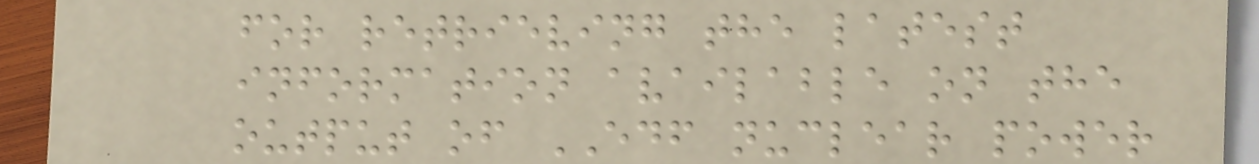for retrieving the latest
information available on the
output of EDF nuclear power
